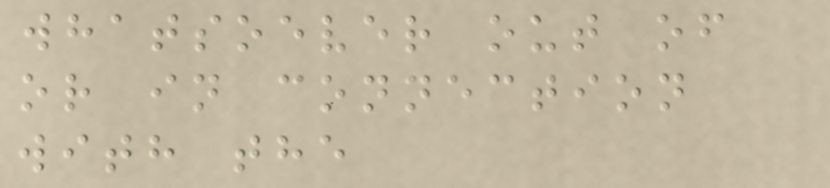whatsoever out of
or in connection
with the
